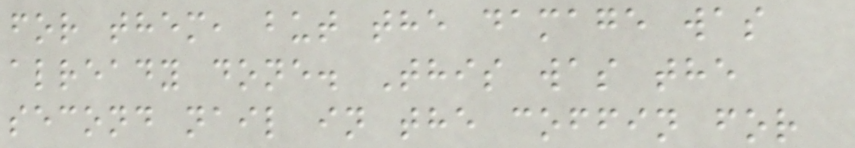for them, but the damage was
already done. This was the
second nail in the coffin for
